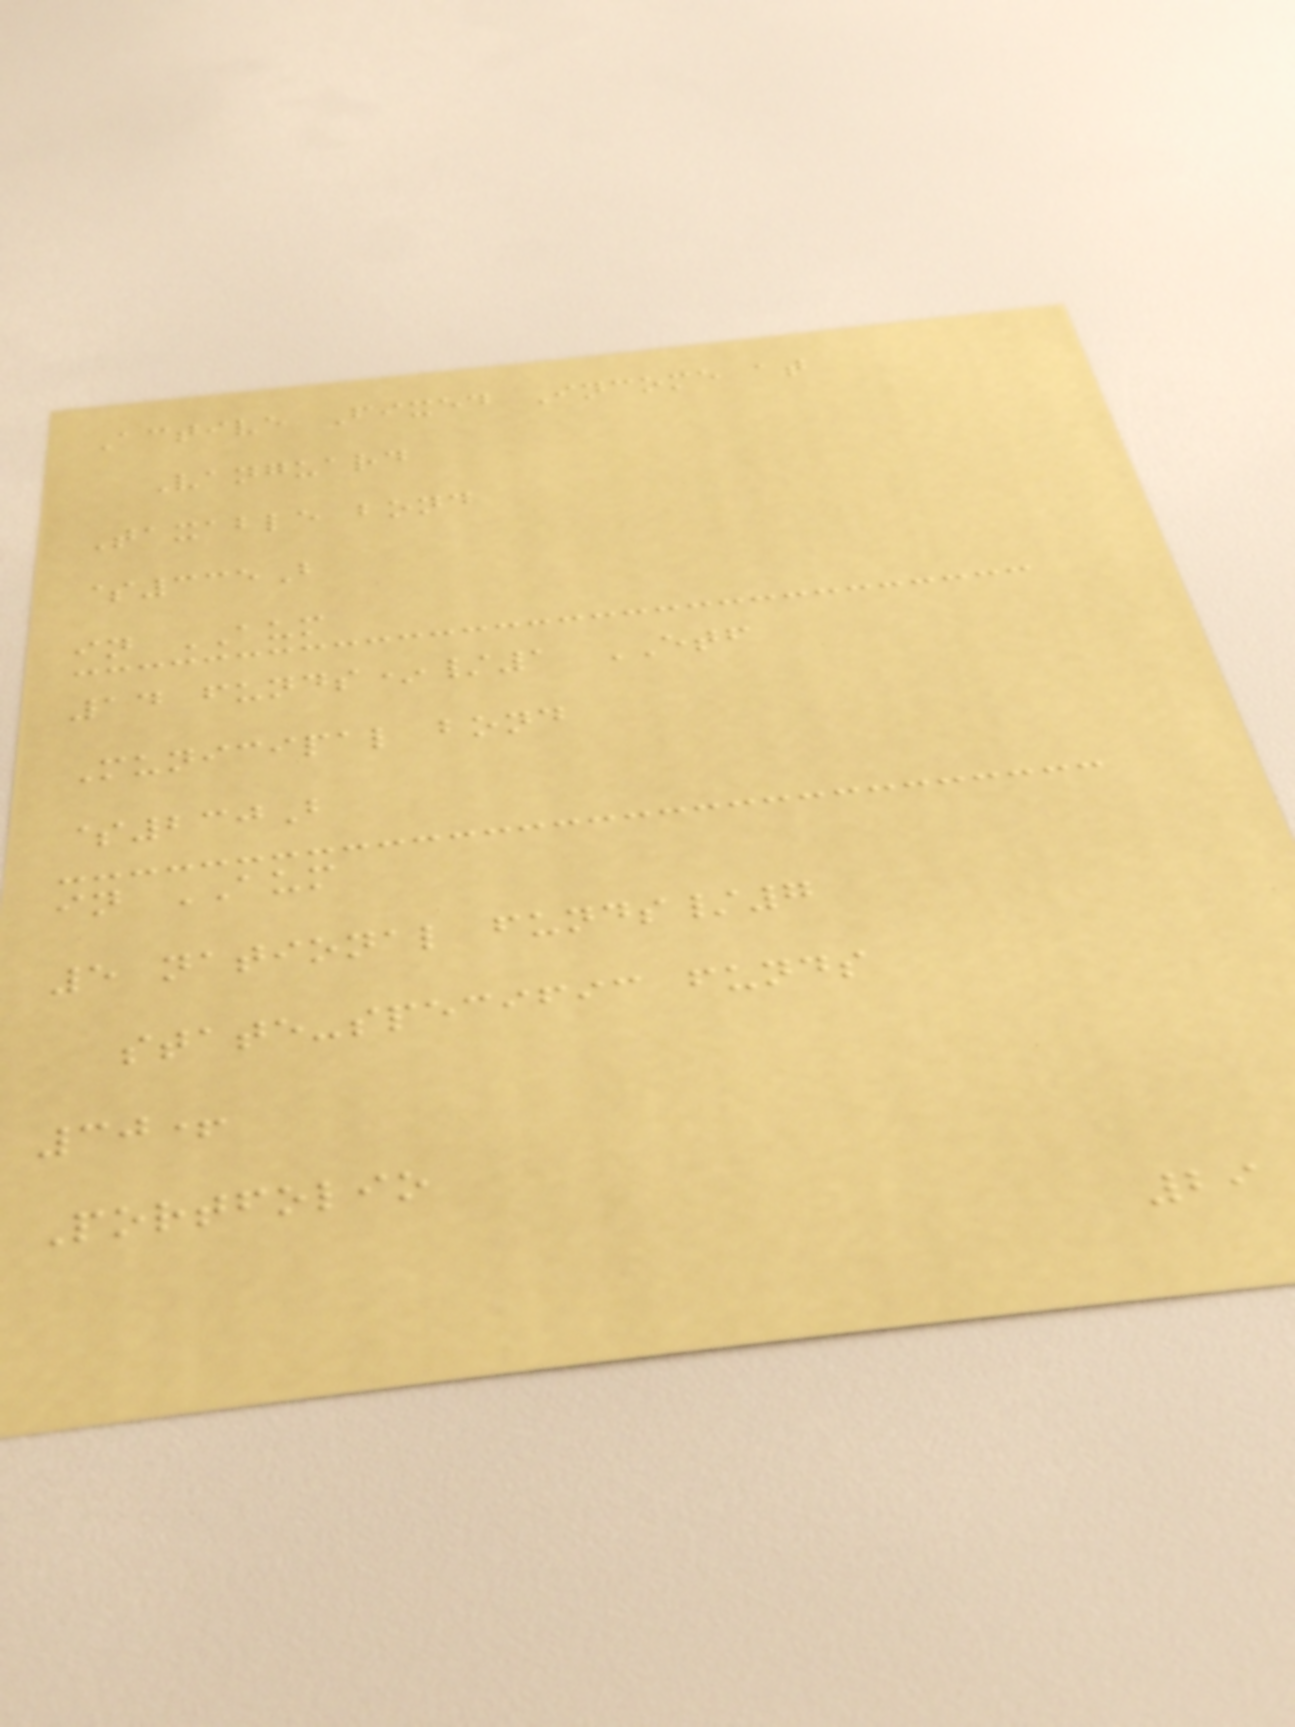Active Fixed Income at
Vanguard
Taxable bond
$335B
in AUM
14 funds*/1 ETF
Municipal bond
$230B
in AUM
5 national funds/7
state-specific funds
30+
Portfolio
29
